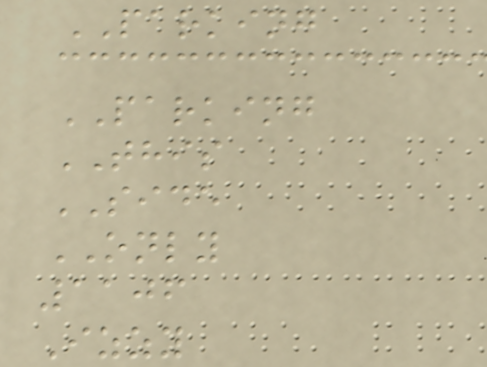PARKING
PARKING
THIS
SIDE
ONLY
1106
Izzy
